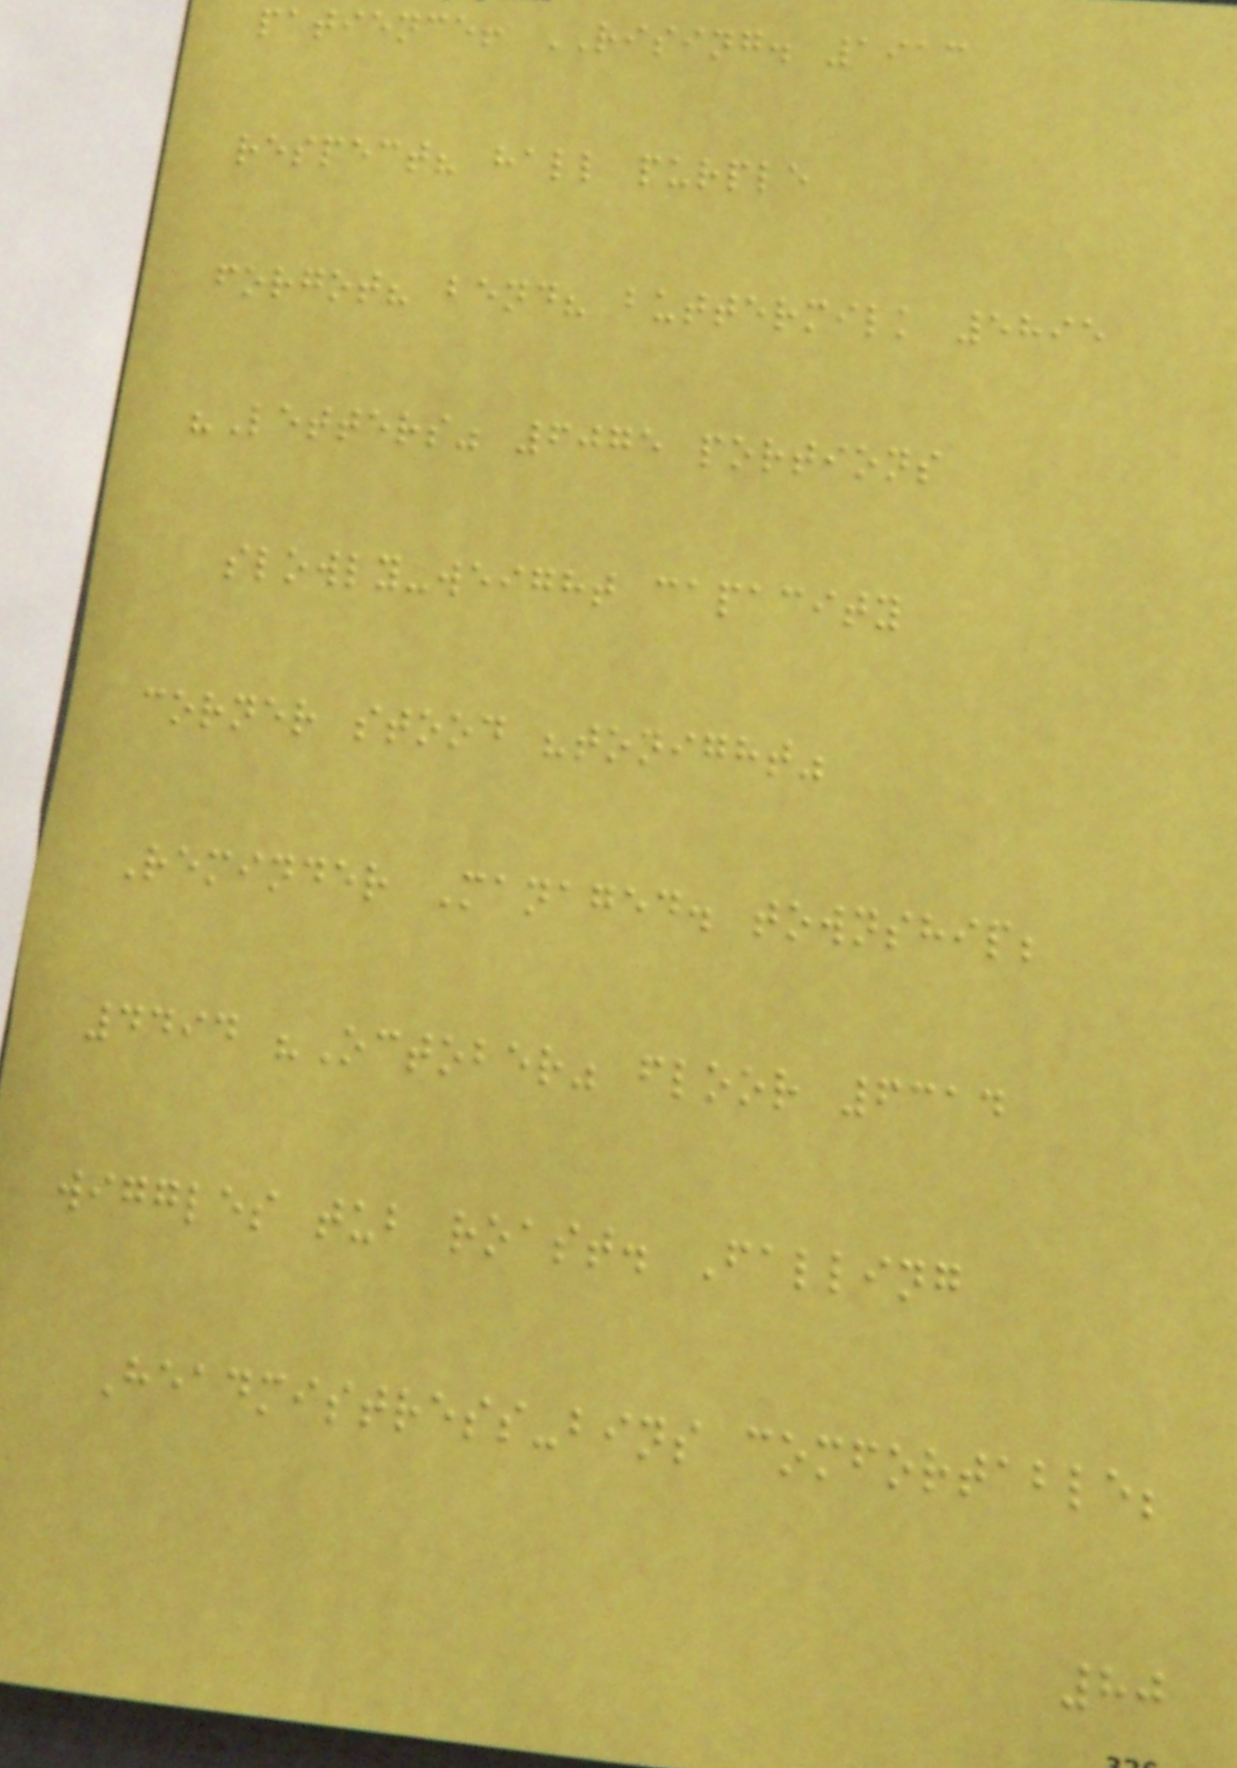patience! RISING. 1913
respect? hall purple
forgot? bend? buttermilk 5895
"Letters" 6075 portions
slowly-weight capacity
corner stood "tonight"
Reminder Managed. township;
4494 "October" floor 6314
wiggles tub roast. Falling
Headmistress-bins comfortable;
80
